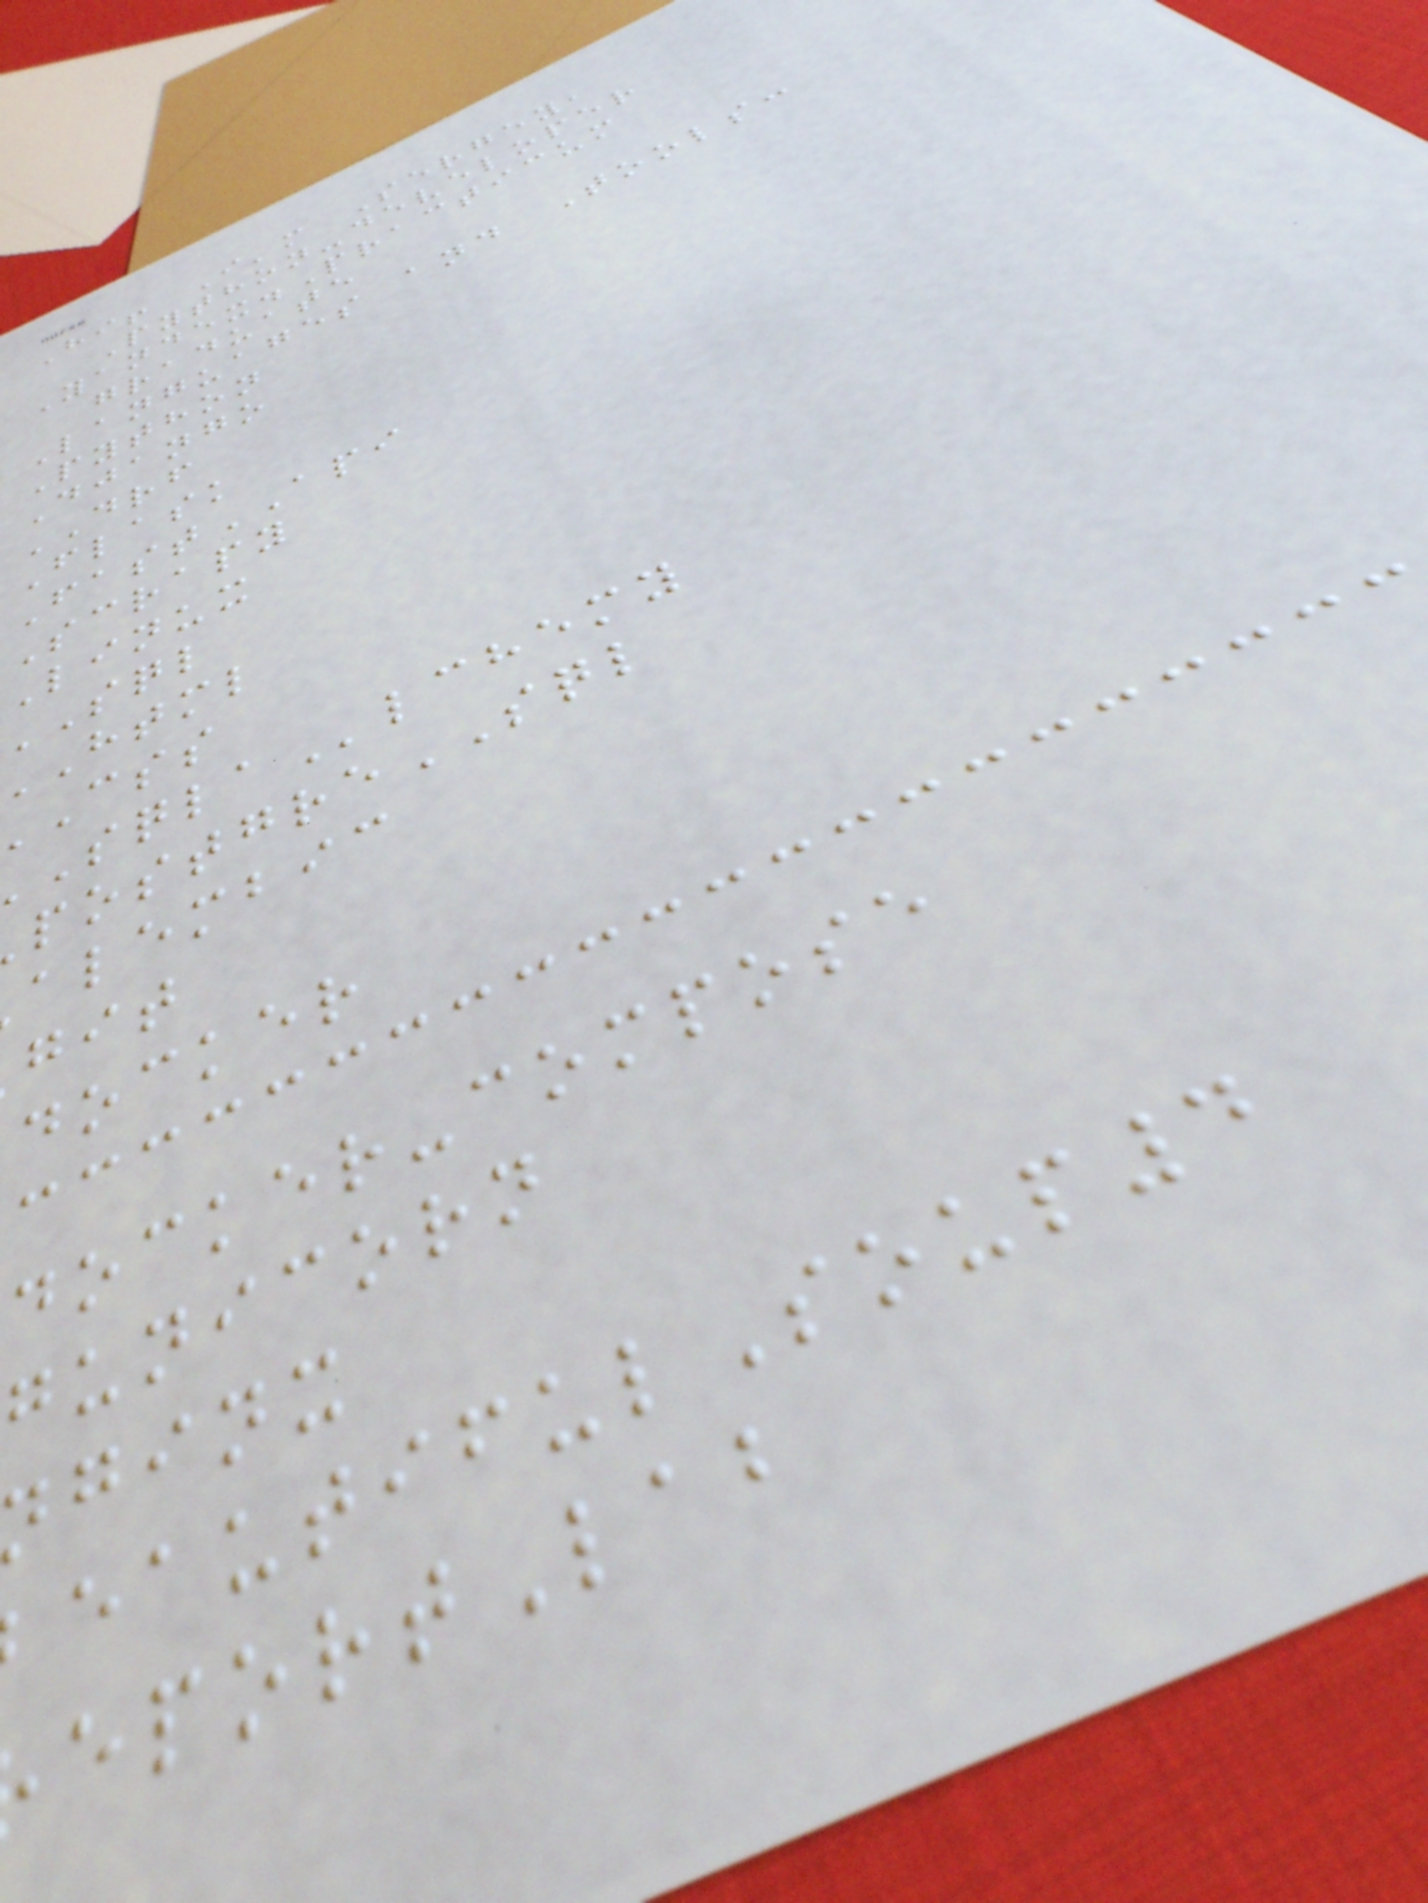Hi! I'm Sergey,
Python-developer
Yandex.Practicum
graduate
Languages and Tools:
Python
Django
DRF
Flask
FastAPI
Scrapy
Linux
html
lchemy
ostgreSQL
alembic
docker
docker-compose
gunicorn
ginx
eautifulSoup4
eportLab
